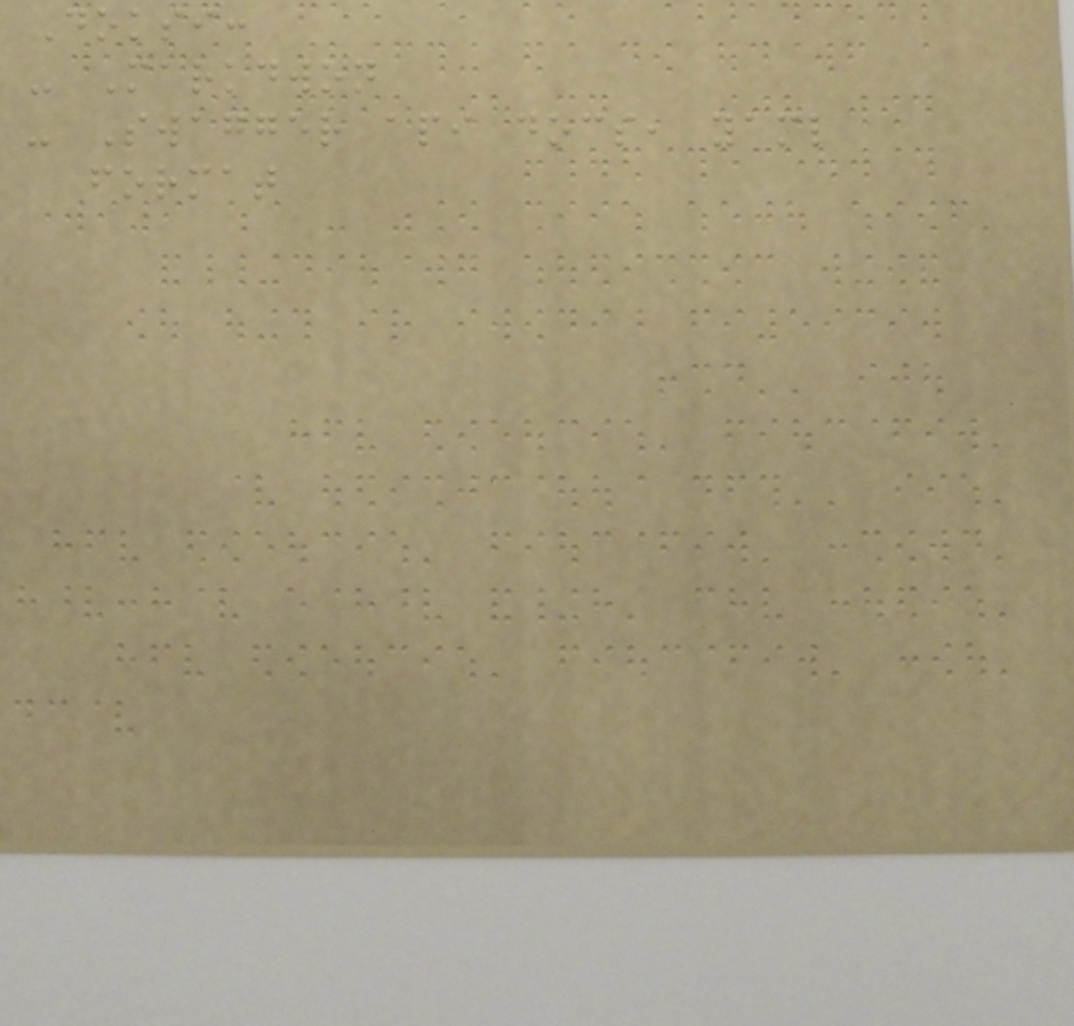Doksi:
- Markdwon
- Swagger api docs, yaml
format
